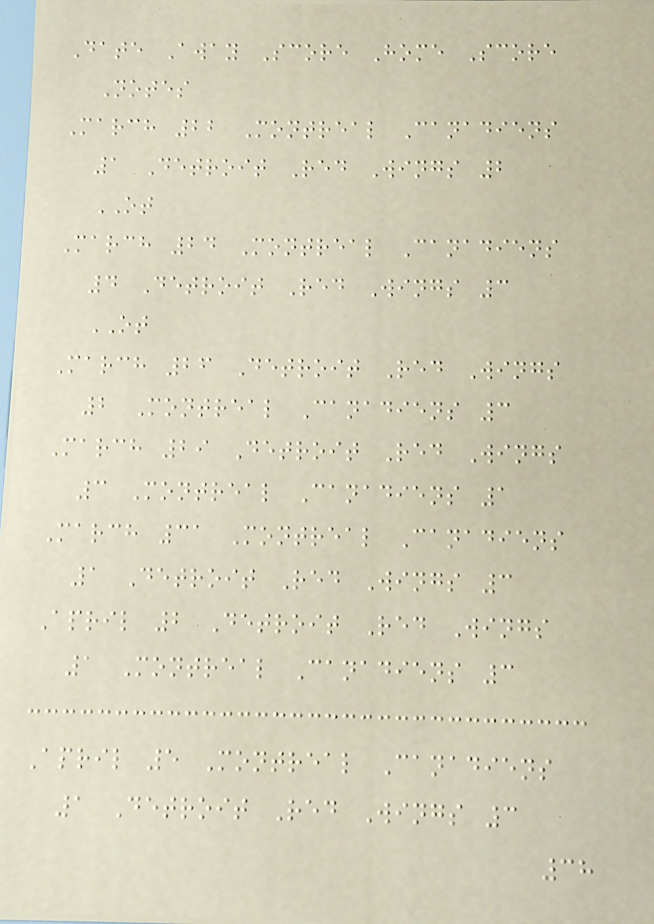Date Away Score Home Score
Notes
March 22 Montreal Canadiens
1 Detroit Red Wings 2
OT
March 24 Montreal Canadiens
4 Detroit Red Wings 3
OT
March 26 Detroit Red Wings
2 Montreal Canadiens 3
March 29 Detroit Red Wings
3 Montreal Canadiens 1
March 31 Montreal Canadiens
1 Detroit Red Wings 3
April 2 Detroit Red Wings
1 Montreal Canadiens 3
April 5 Montreal Canadiens
1 Detroit Red Wings 3
38
